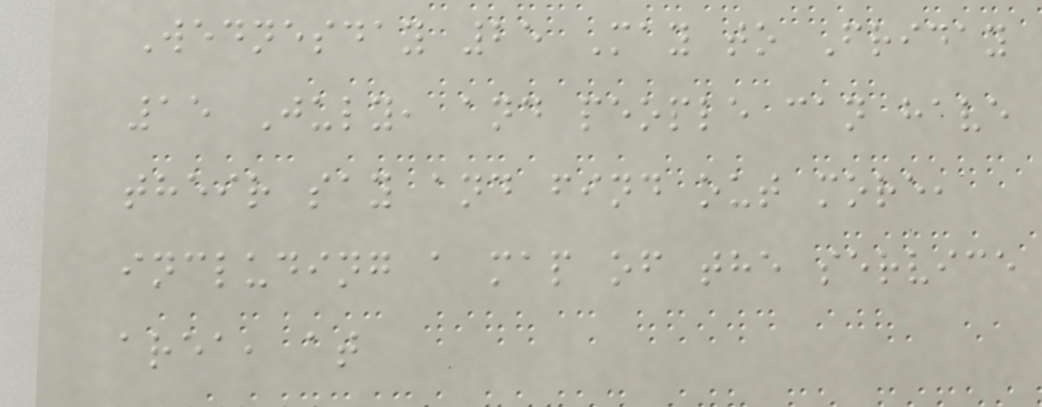Wednesday 25 May to Friday
15 July, and people can have
their say and find out more,
including a map of the service
area, at
